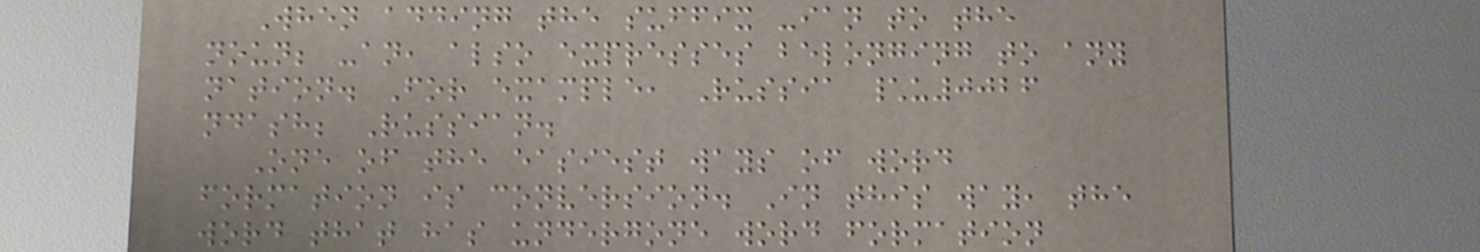When adding the suffix -ian to the
noun; -an, also expresses belonging to any
nation. For example, Russia \u0026
ndash; Russian.
One of the easiest ways of word
formation is conversion. In this way, the
word that has undergone word formation
